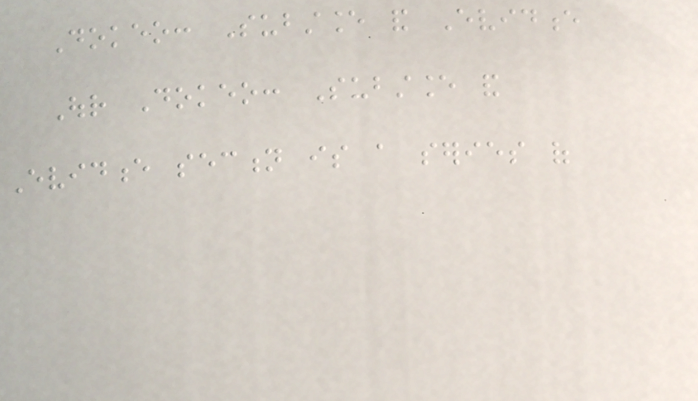Dokeo: Substance and Evidence
Our Dokeo: Substance and
Evidence section is a series of
